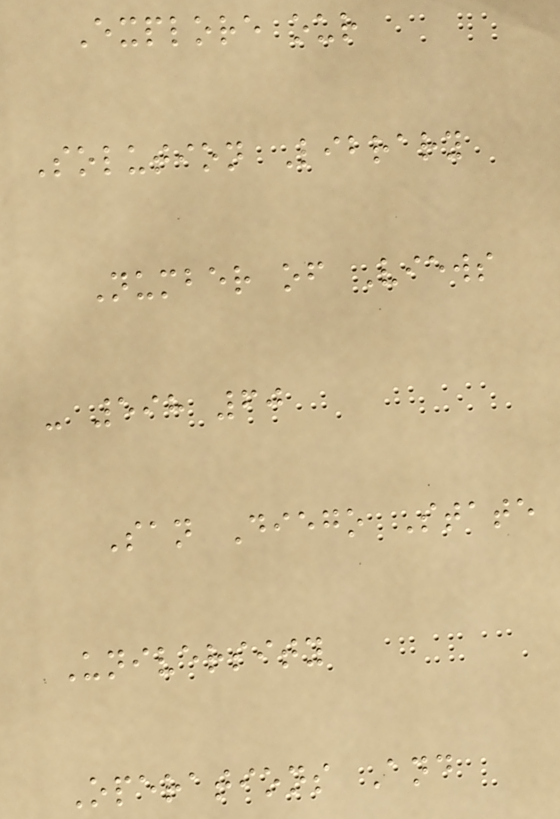Explore our
Solution Library
Number of Views
- 598 60
San Diego State
University
Operations And
